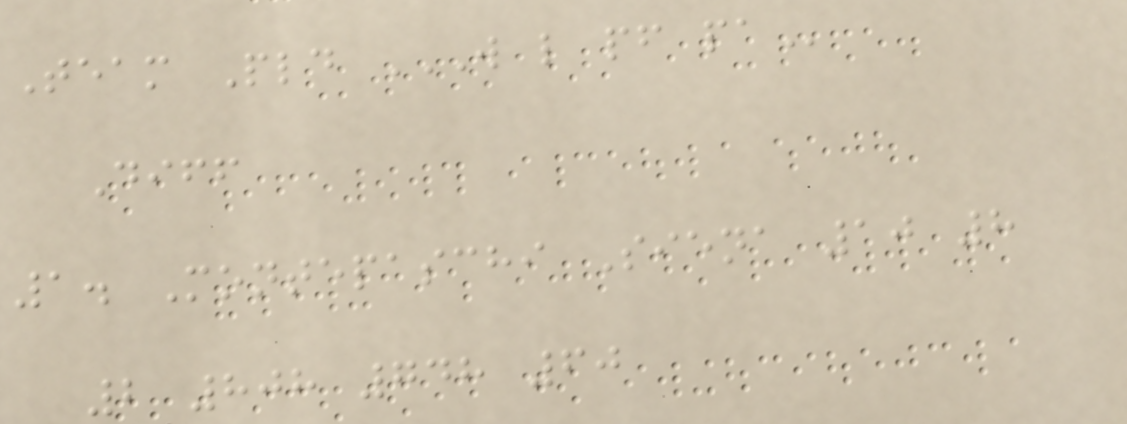Team Pld W L PF PA
Diff
1. Montepaschi Siena 10 8
2 808 748 60
